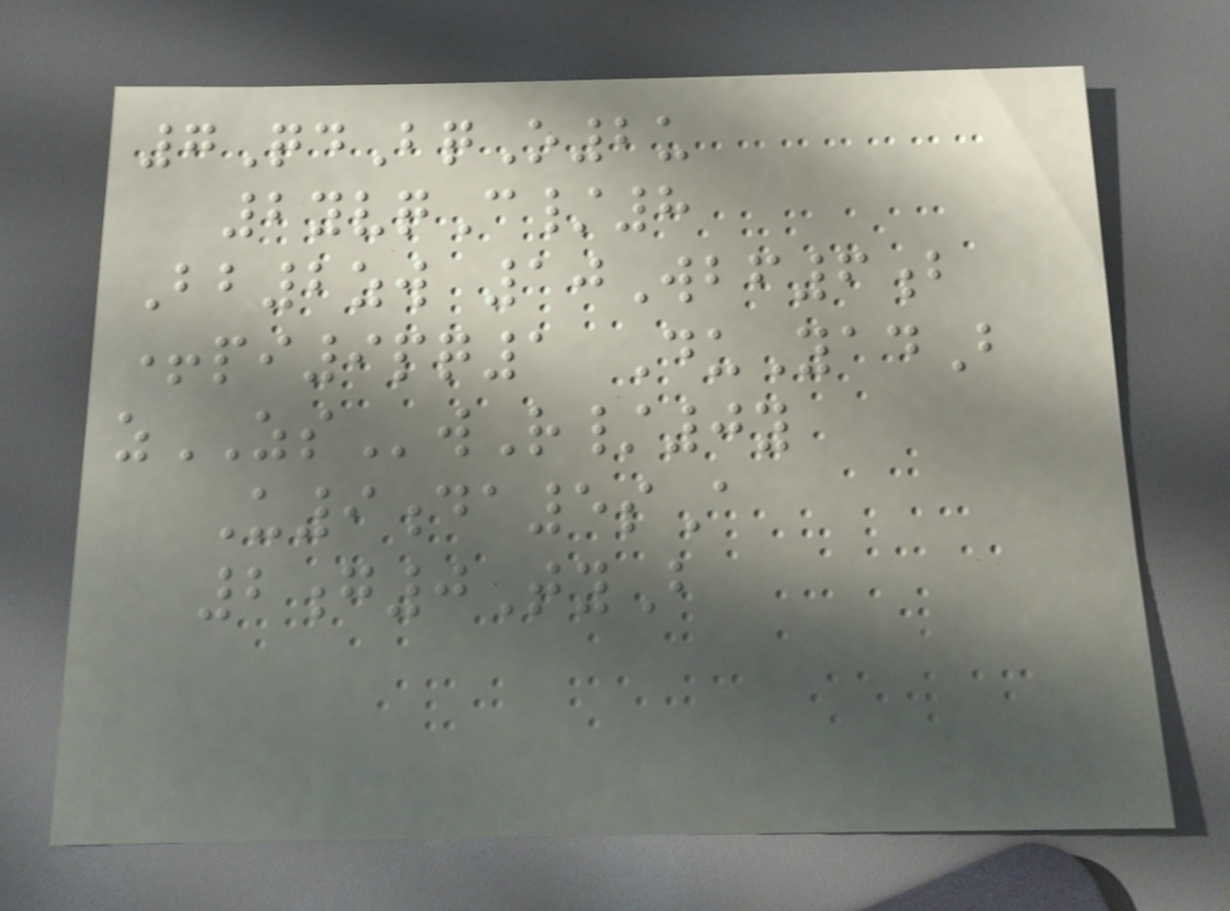7QdBqO2u
2yvqC/8
Bb2zw 10Wbf6b
+pi9pq1 DuYadB
zZSwR/0y
U9da5sA
2g0TyB
